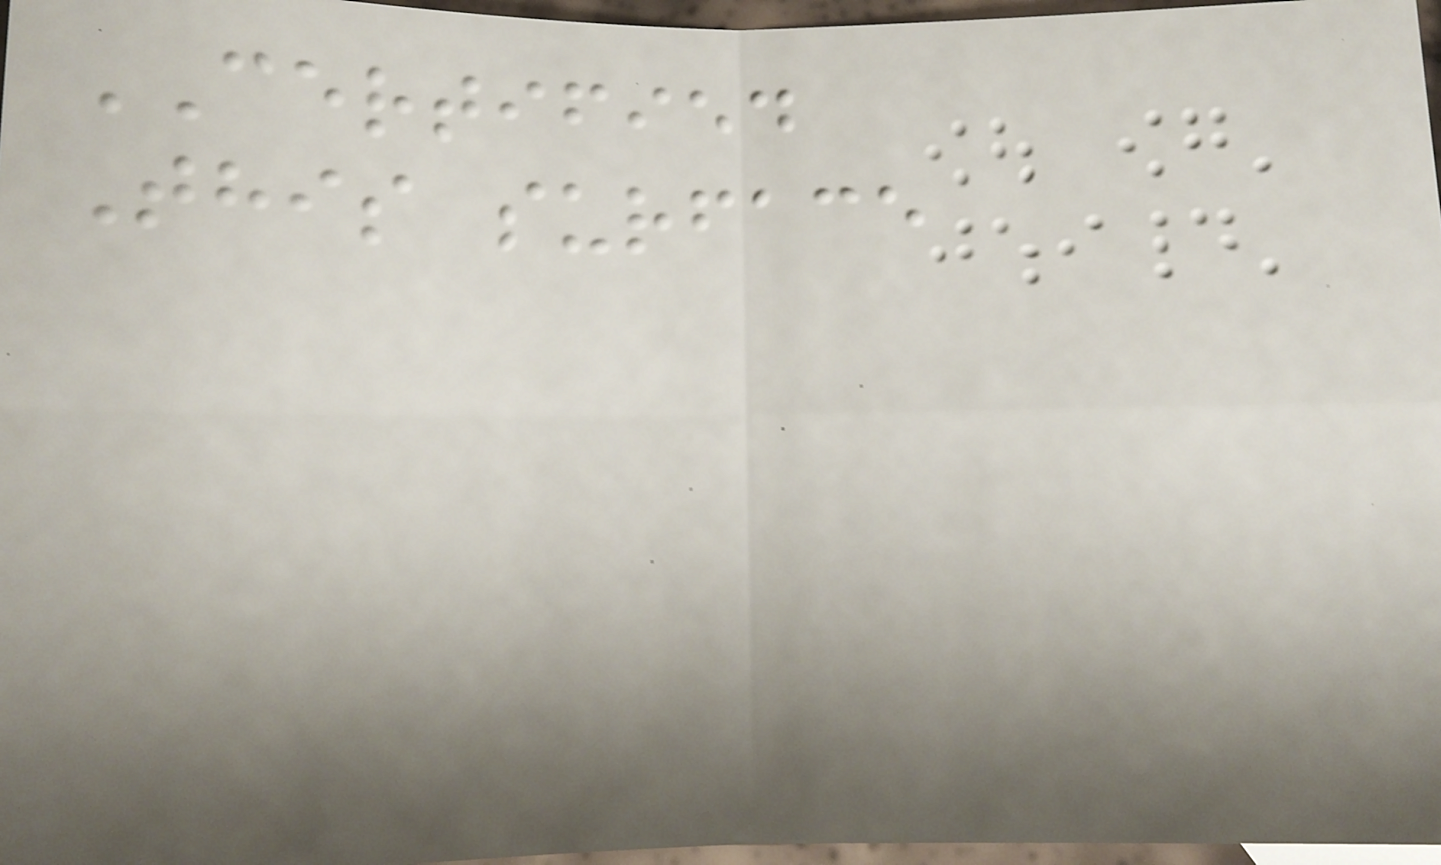CERTIFIED
This surface
